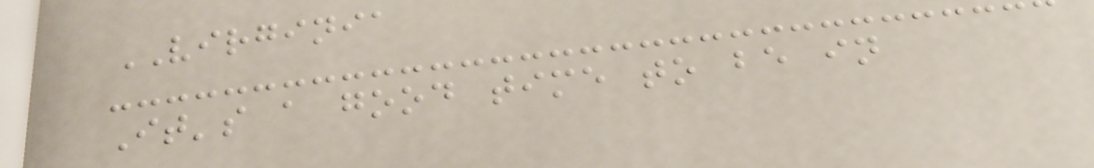VIRGINIA
It's a good time to be in
